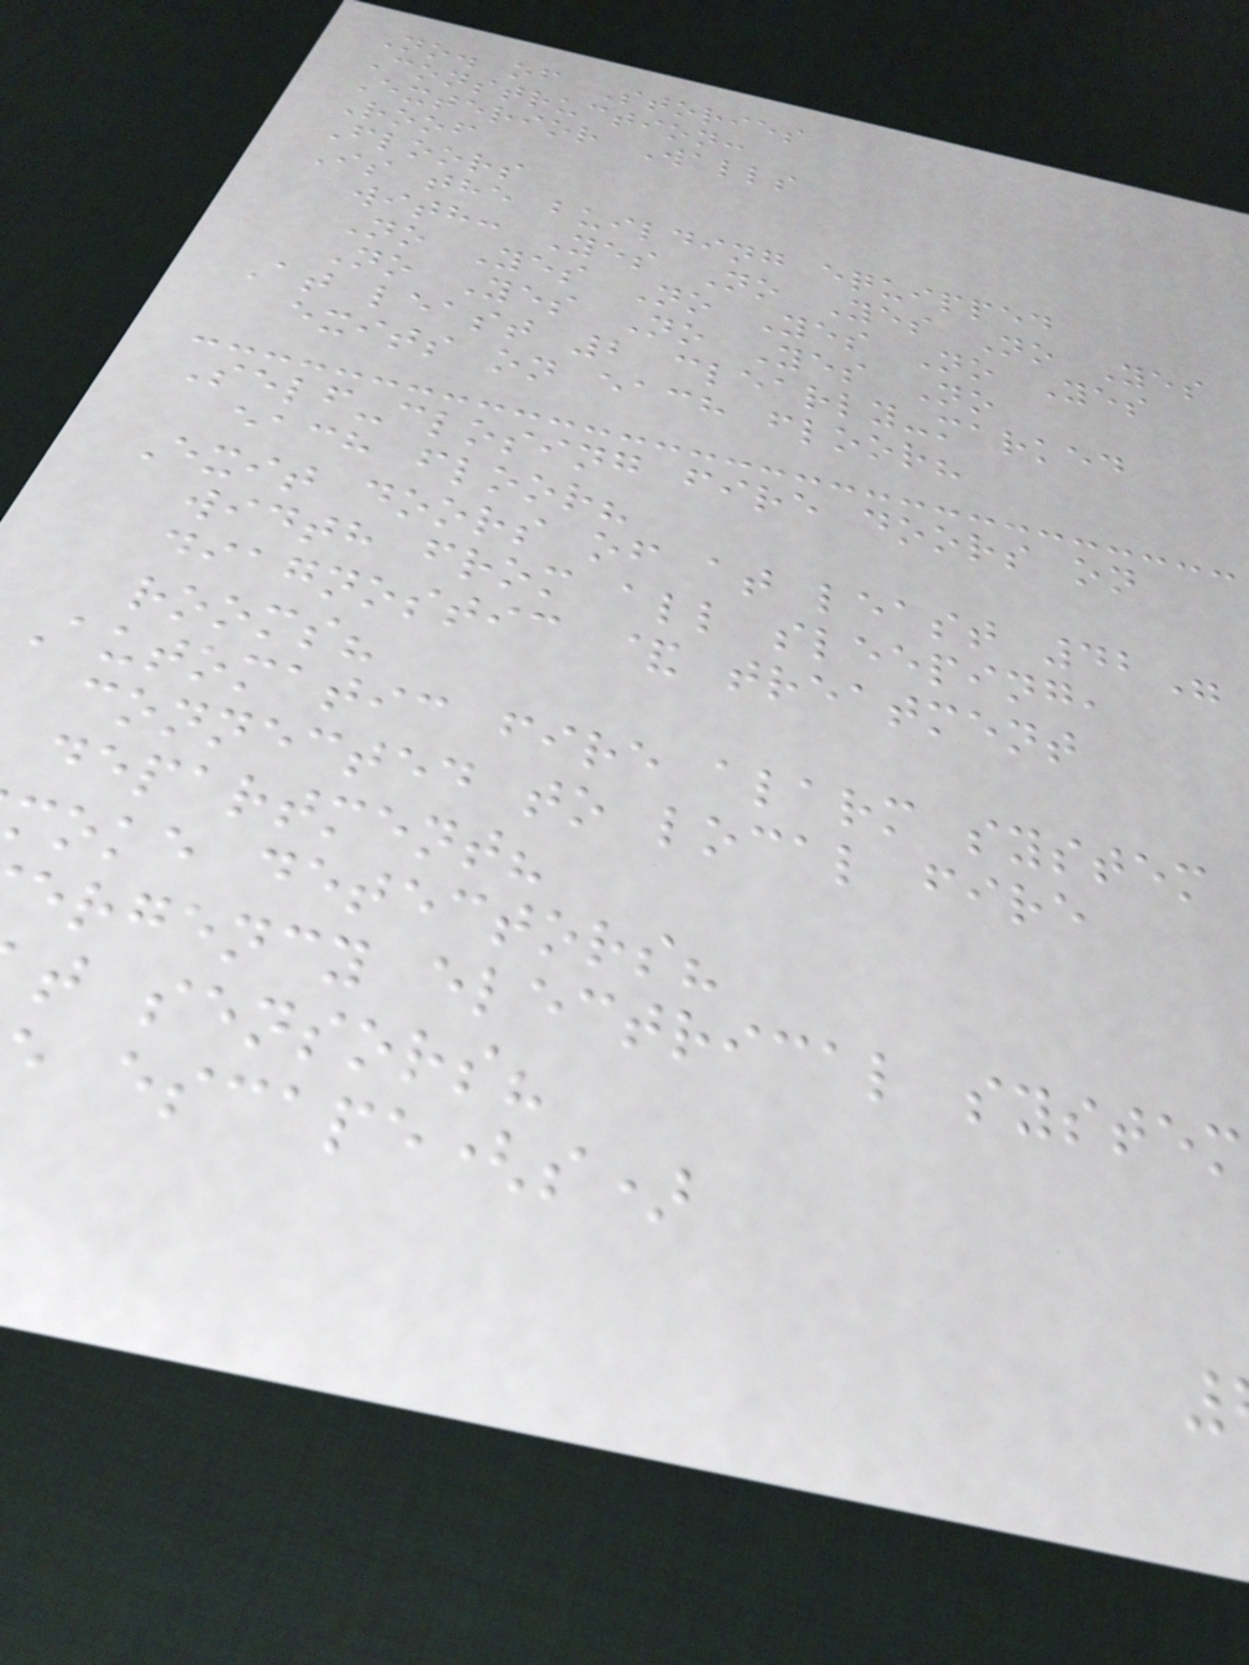No. of Stories
Construction:
Exterior Walls
Roof
Floors
Is the building equipped
with: Yes No Yes No Yes
No Yes No Yes No Yes
No Yes No Yes No
At least 2 clearly-marked
exits on each floor?
Self-closing fire doors on
each floor?
Exit doors of at least 42"
width from all sleeping,
diagnostic & treatment
rooms?
Automatic fire alarm system
connected to local fire
department?
moke detectors?
ergency electrical system
t sensors?
escape(s)
